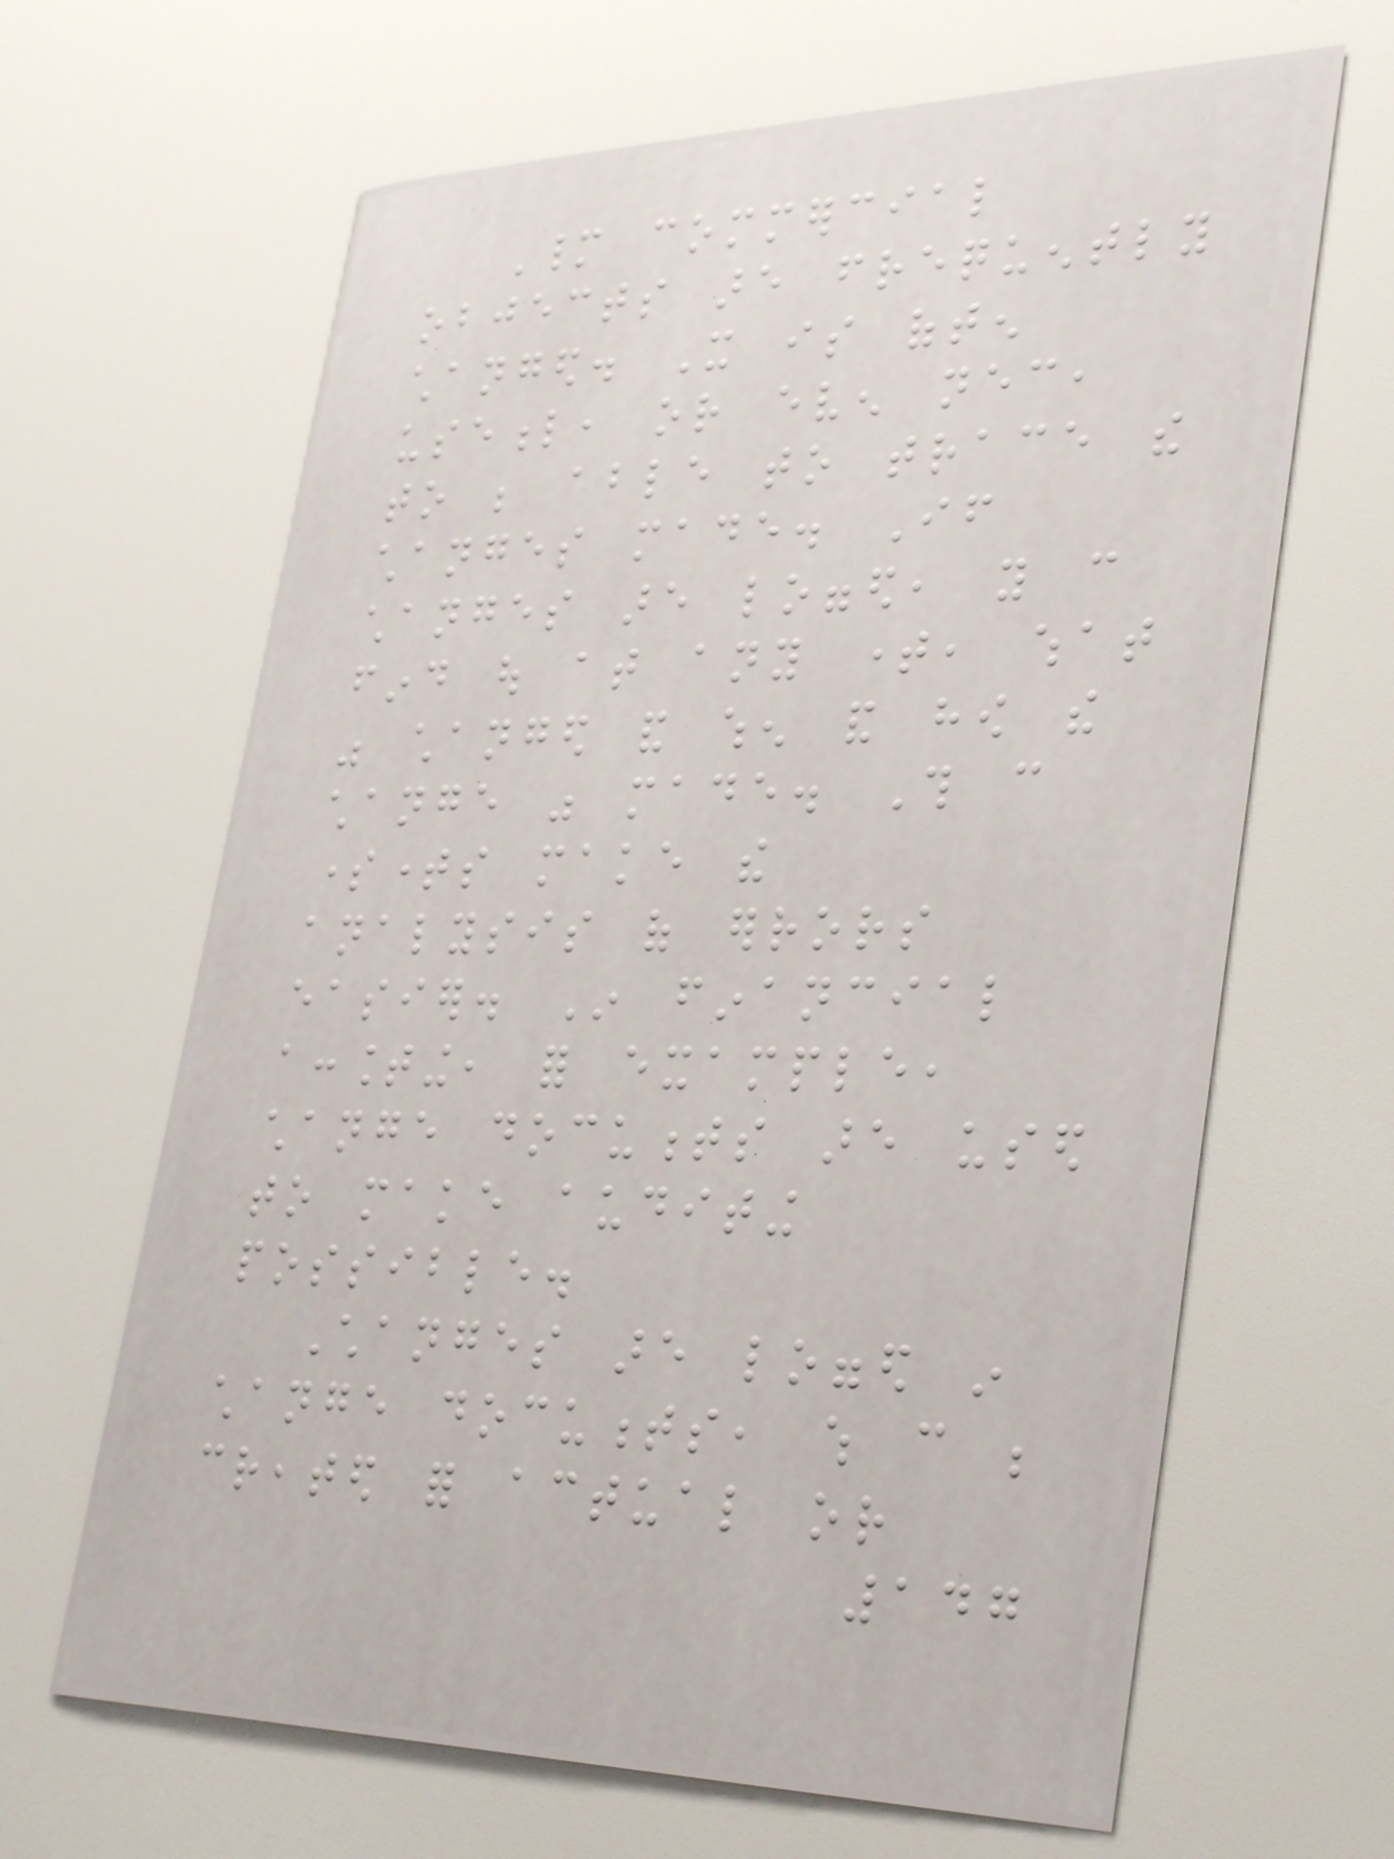Many commercial
objects are frequently
changed. It is often
useful, or even necessary,
to be able to trace the
changes made. If
changes are logged, you can
find out at any time, what
was changed and when and how the
change was made. This can
sometimes make the
analysis of errors
easier. In financial
accounting, for example,
change documents are used
to make auditing
possible.
Changes are logged in
change documents, which can be
created for actual or
147
